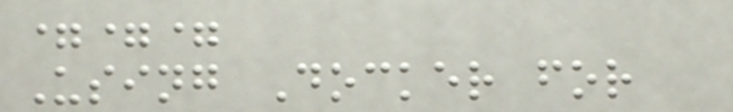===
Using Docker for
